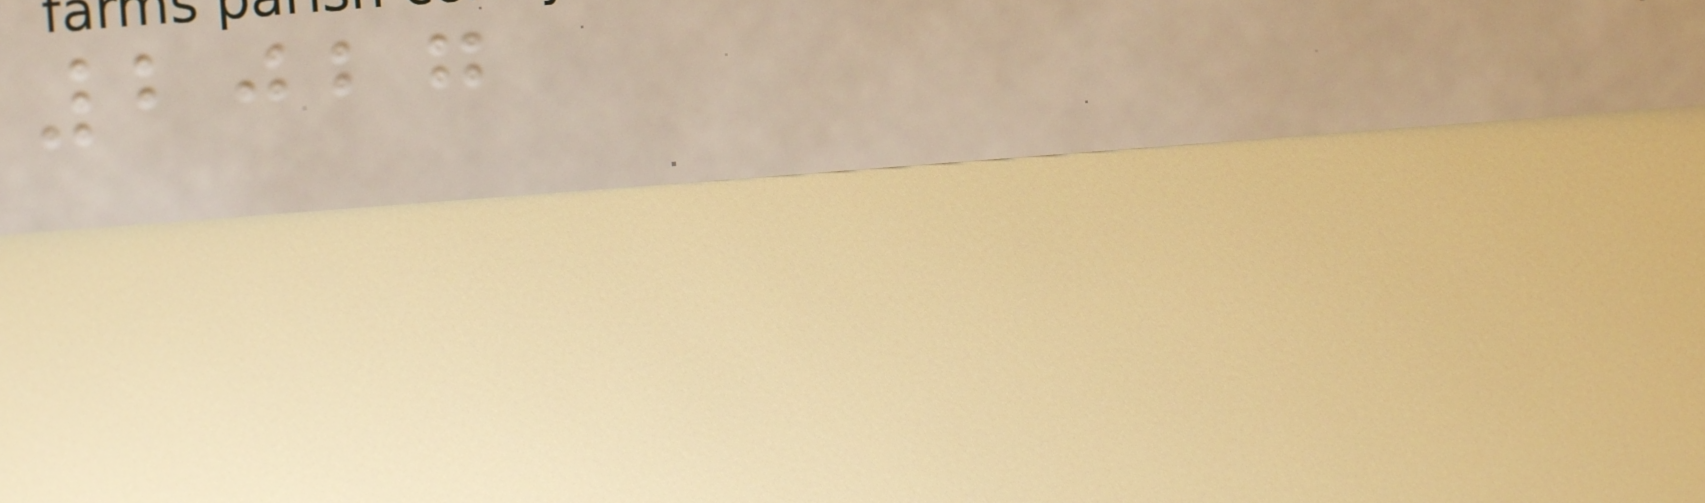2027
